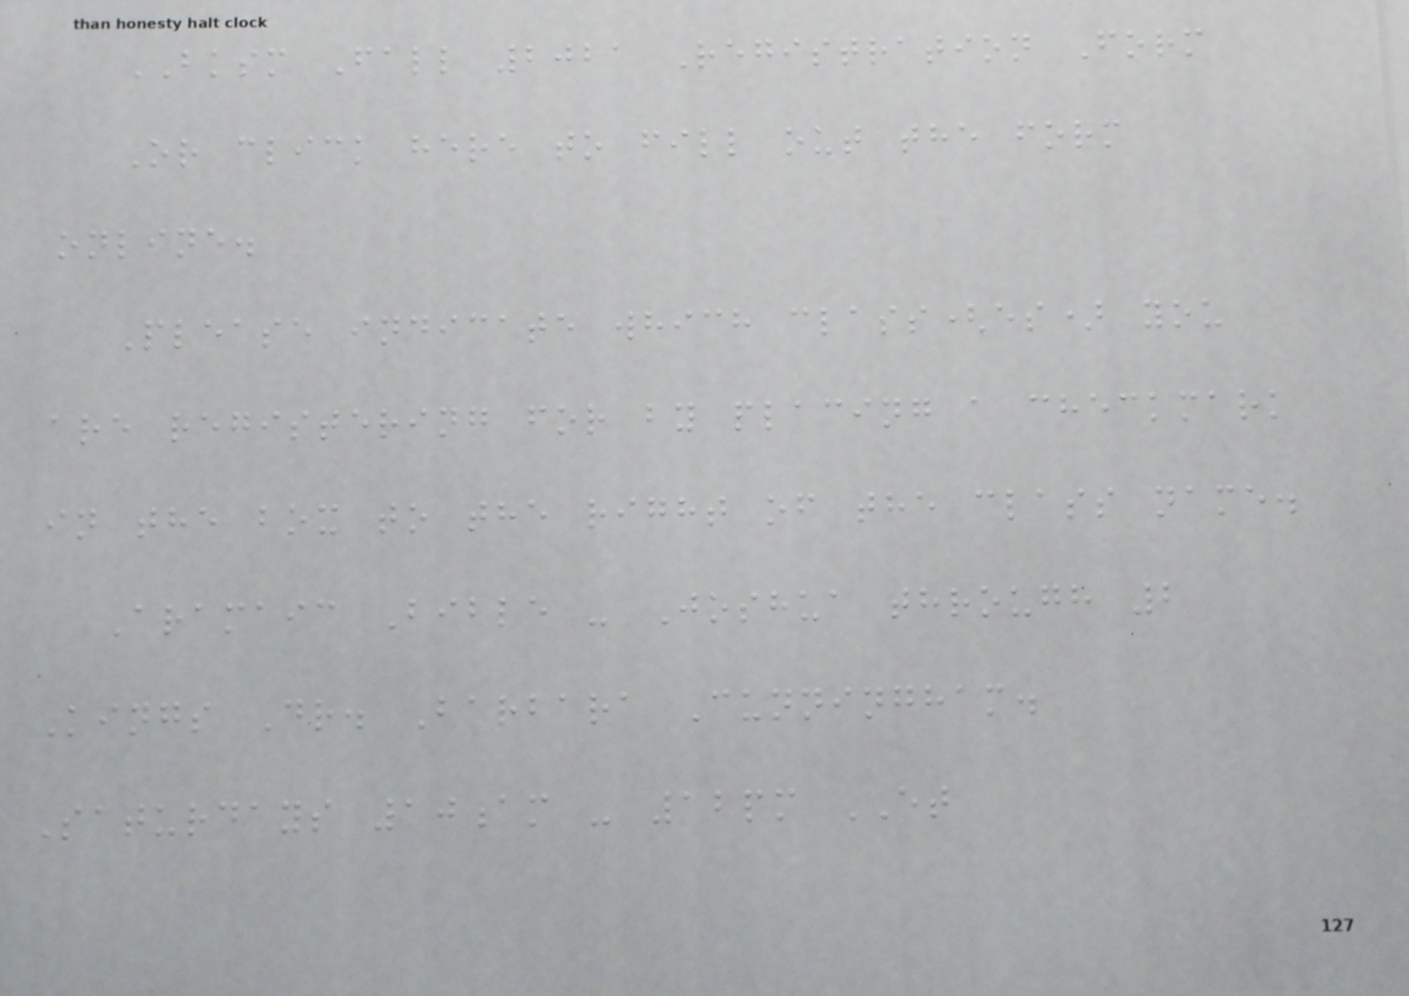BKSM Fall 2021 Registration Form
Or click here to fill out the form
online.
Please indicate which class(es) you
are registering for by placing a checkmark
in the box to the right of the class name.
Aramaic Bible - Joshua through 2
Kings Dr. Barbara Cunningham.
Saturdays 10am - 12pm ET
